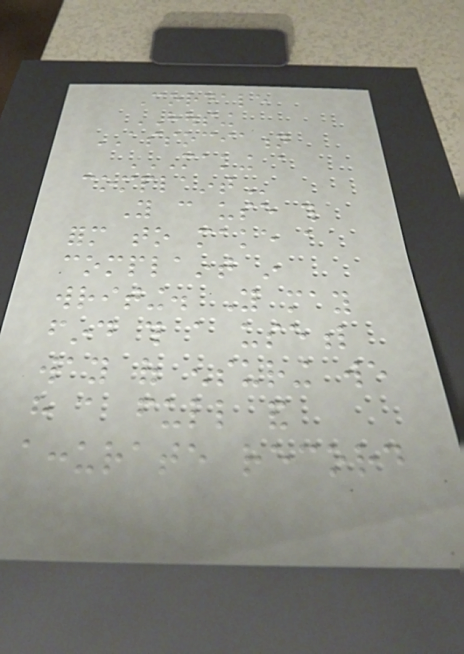Cordale
HOUSING
ASSOCIATION
MAKING A
COMPLAINT
You can use this
form to make a
complaint in
writing. You may
find this a useful
way of ensuring we
have a full and
accurate record
